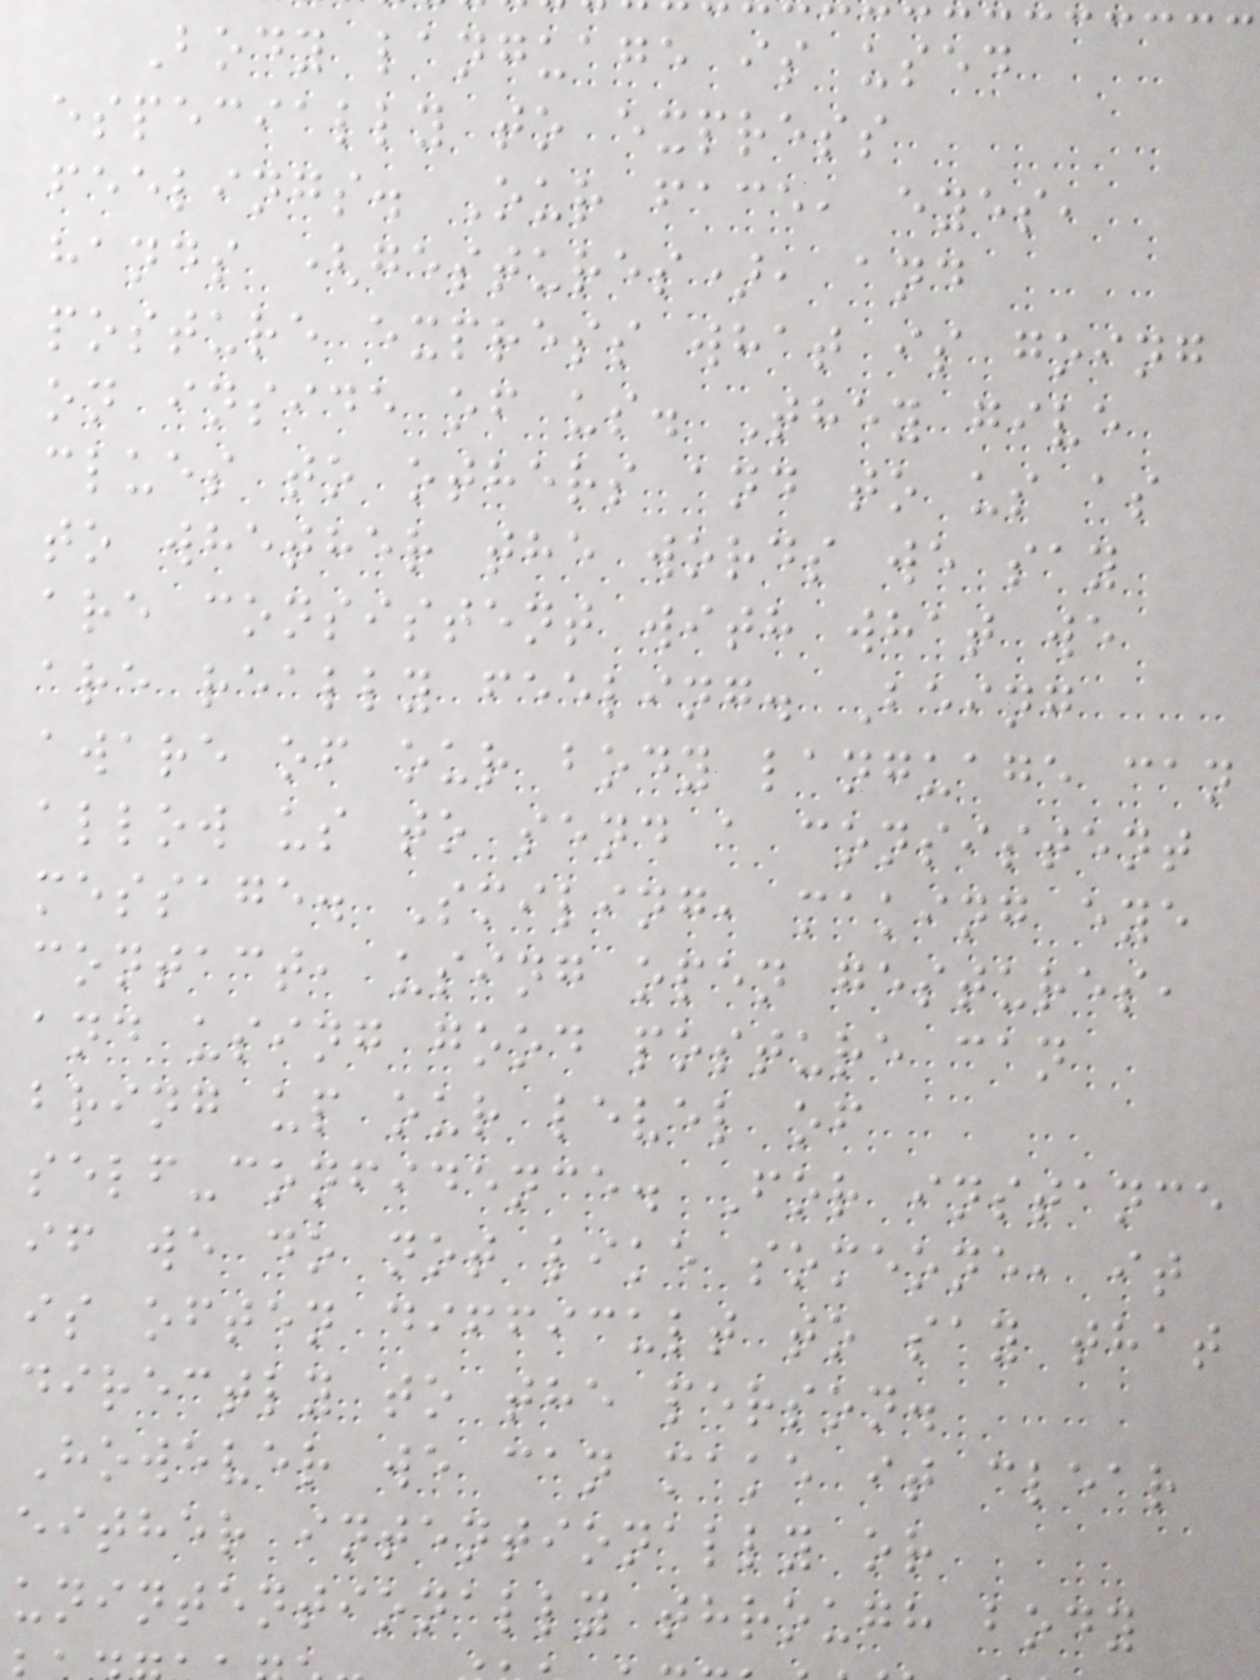Body language is used
especially to express
feelings. Our face, eyes,
hands (gestures), and
posture express what is going
on inside of us. They give
clues to others and to us as
to whether the words we say
are consistent with what we
are really feeling. Being
aware of our body language can
allow us to send a consistent
message. Smiling, making eye
contact, using open gestures,
and using good posture can
bring up our level of
self-confidence. For instance
if we do not like someone, it
is often difficult to say that
directly to the person.
However we can make it clear
either intentionally or
unintentionally through body
